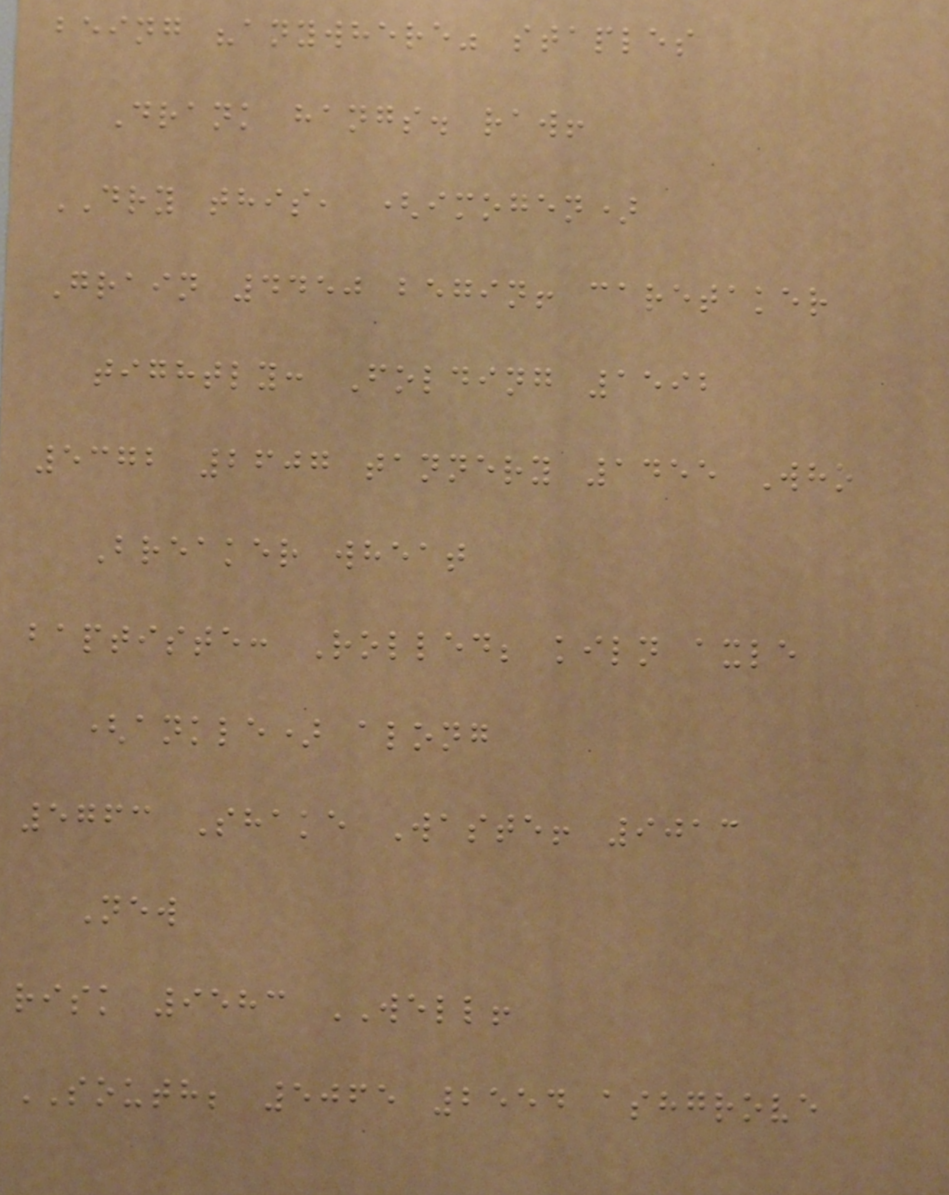being "anywhere" staples
Drank hangs. raw!
DRY this, (imogen)
Grain 4450 begin! caretaker
tightly: Folding 1592
5372 2607 tannery 1455 Who
Breaker wheat
baptiste: Rolled; kiln axle
(ankle) along
5763 Shake Waste! 9013
New
risk 9583 WELL!
SOUTH; 5065 2554 ashgrove
